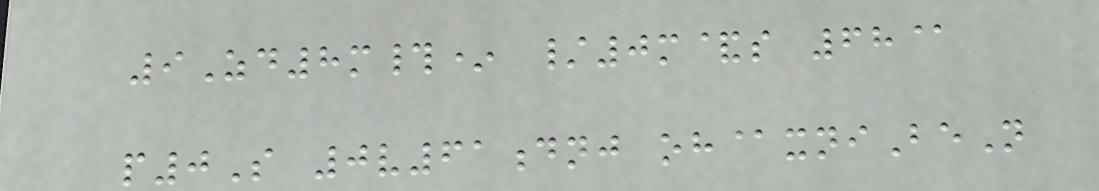9Zd8m#* /0m&s 68@
p0S 0v61dnj oh@xniBeN
